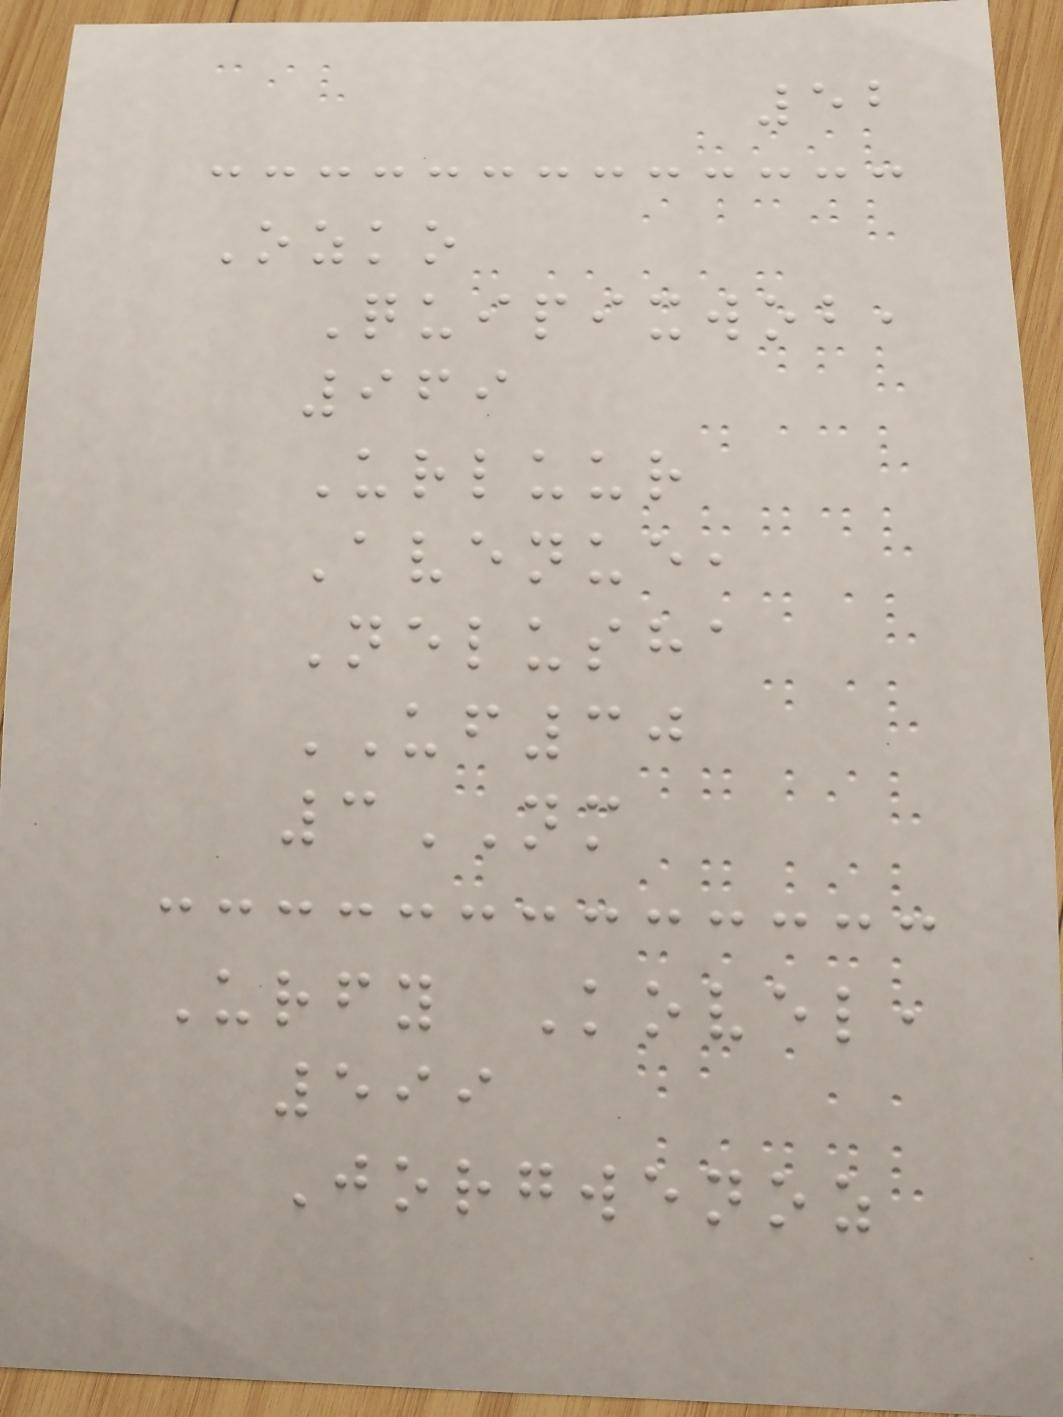52
Ozko
Quipixwob,
969
Urluur
Avenue,
Nelusha
UF30
3NM
Urfy Kovel,
599
Jorgwenoz
